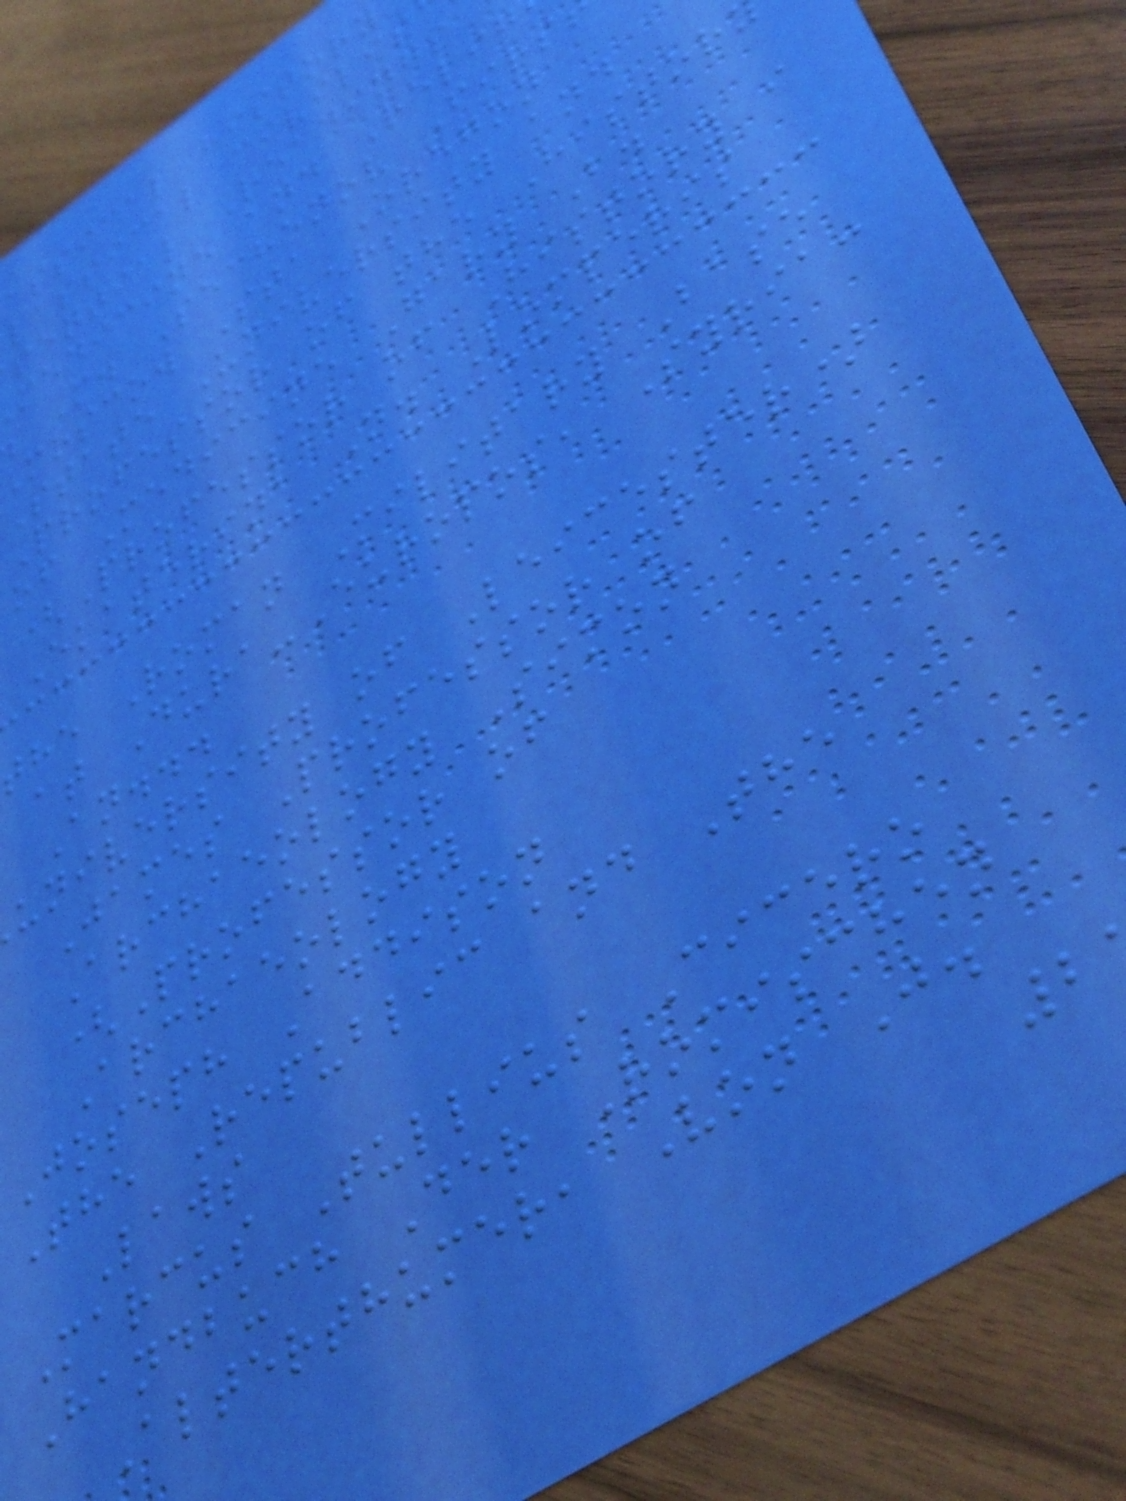assical history
lassical civilis
sential Readings
medicine and Relig
M. Sechenov Firs
moscow Sta Oregon
State University and
Professor of the Histor
of Medicine Gary B.
(Professor of History i
Ekaterina N. Lomperis
the Roman Military Base
at Dura-Europos, Syria:
An...
university of Leicester)
James Professor of
Archaeology Simon
(Professor of
Archaeology
Joseph Addison
The Republic and The
Laws
Marcus Tullius Cicero
Handbuch Der Romischen
Alterthumer, Von J.
